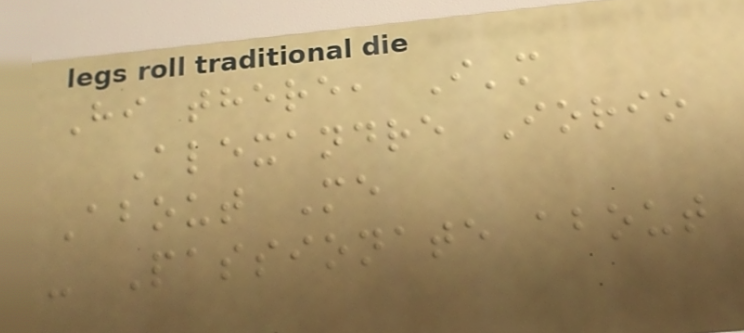Hi there, I'm
Alexandre Iorio
About Me
- Passionate about
